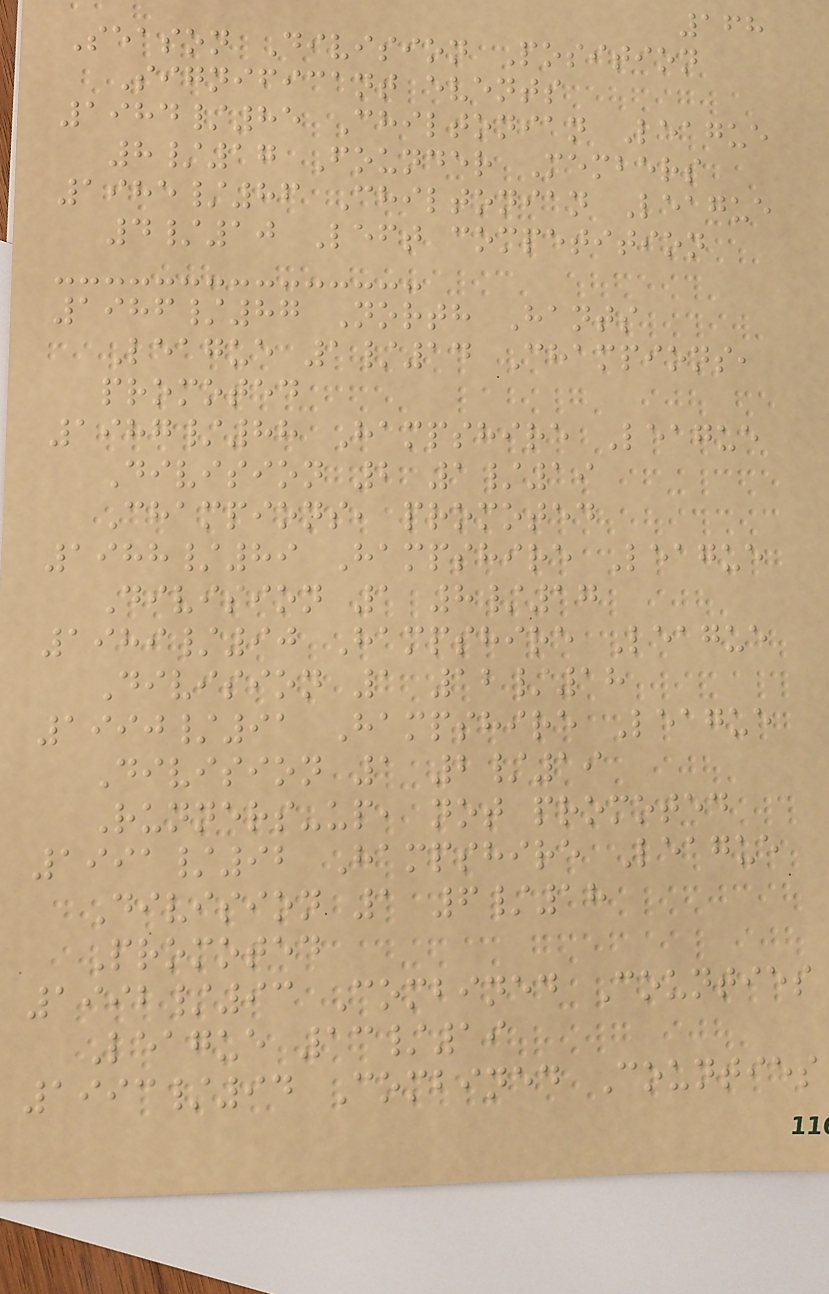168
Season Division Position
Significant events
1984/85 Chiltonian League
8/17 Founder Members
1985/86 Chiltonian League
4/10 Left competition
1986/87 North Hants
League 1/14 Champions,
promoted
1987/88 Hampshire League
Division 2 1/19
Champions, promoted
1988/89 Hampshire League
Division 1 8/17
1989/90 Hampshire League
Division 1 12/18
1990/91 Hampshire League
Division 1 2/19
Runners-up, not promoted
1991/92 Hampshire League
Division 1 6/18
Promoted
1992/93 Combined Counties
League 13/19
1993/94 Combined Counties
